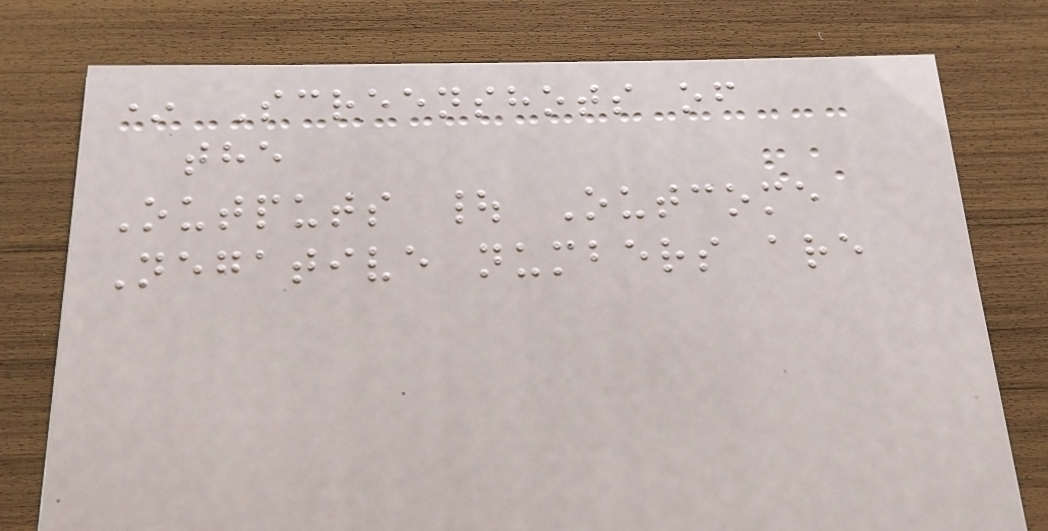* Screenshots of
the
Outputs | Outcome
Negative numbers are
